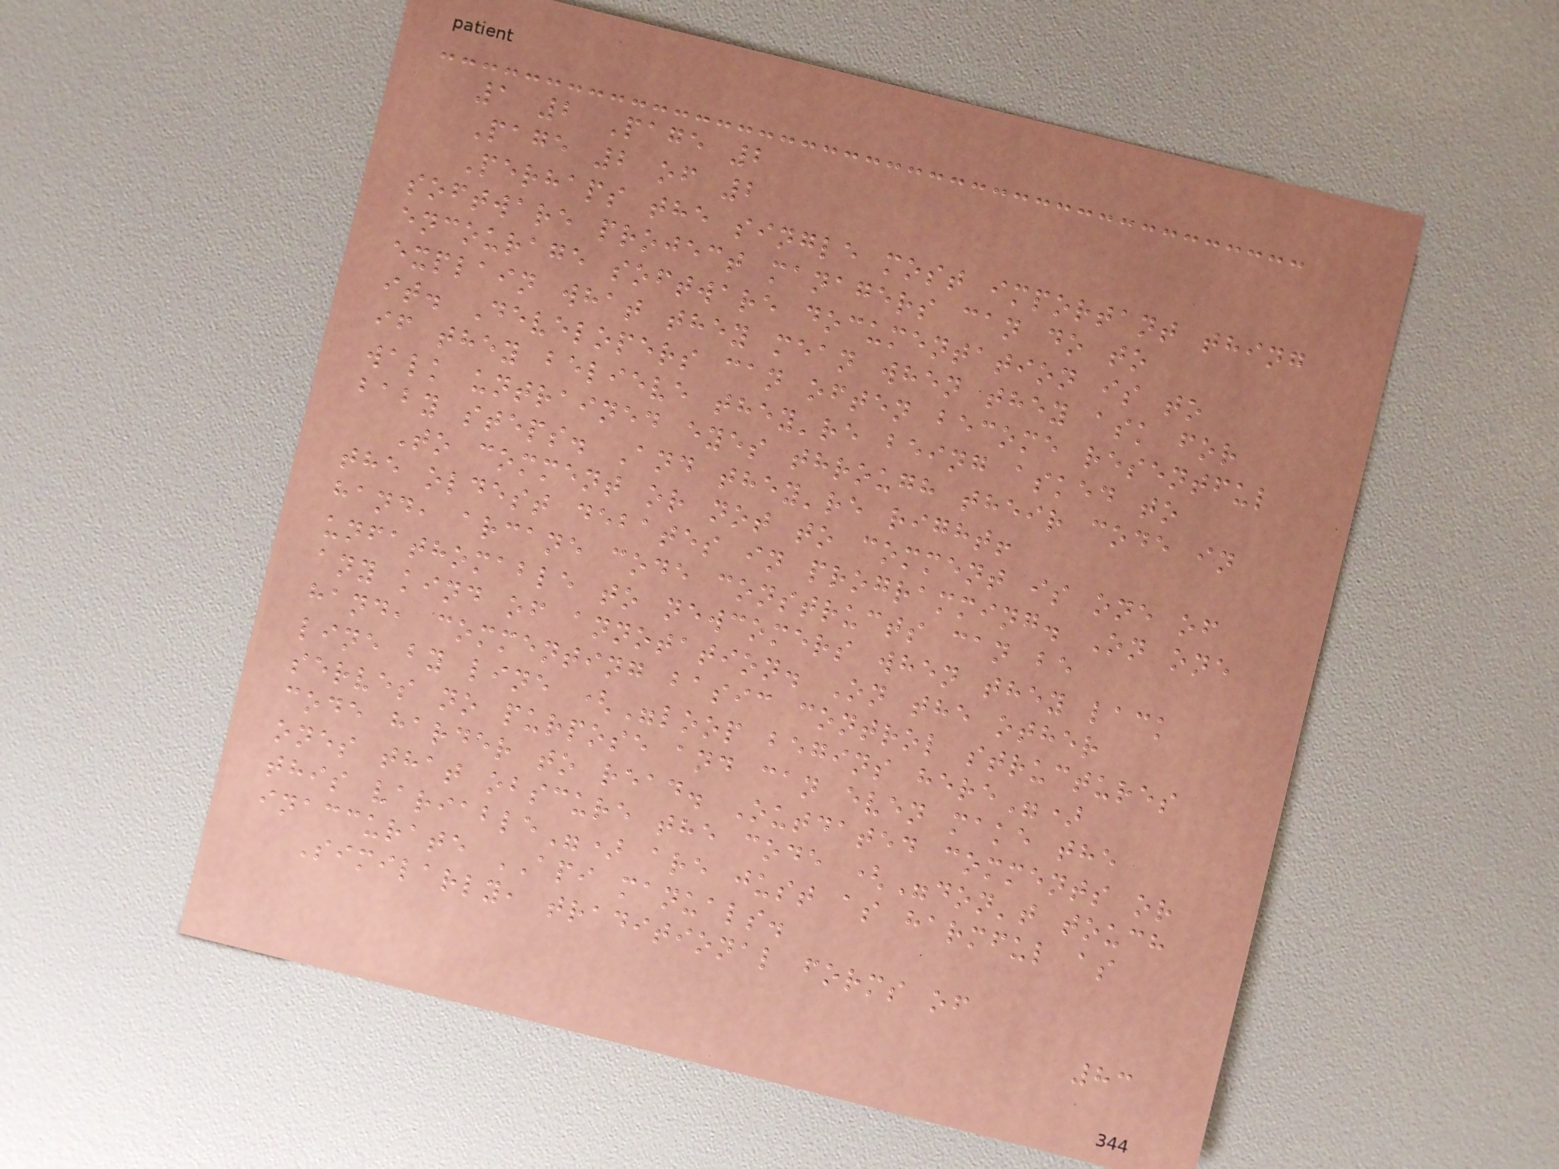1 2 Page 2
Page 2 of 2
Perhaps the single most important thing
software project managers can do to
encourage software documentation is to
explain what they mean when they ask for
it. Developers can often become resentful
if they believe they're being asked to
walk untrained eyes through their code in
baby steps. And they're right!
To comment or not to comment is one of
the oldest debates in programming. On one
hand, arcane code constructs can be
unfathomable to newcomers when they lack
any kind of annotation. On the other
hand, commenting basic control structures
line by line ("loop begins here")
serves no purpose and can even make the
code harder to read. Outdated comments or
ones that obscure the code ("don't touch
this variable") are just as harmful as
inaccurate API manuals.
Similarly, traditional forms of
83
